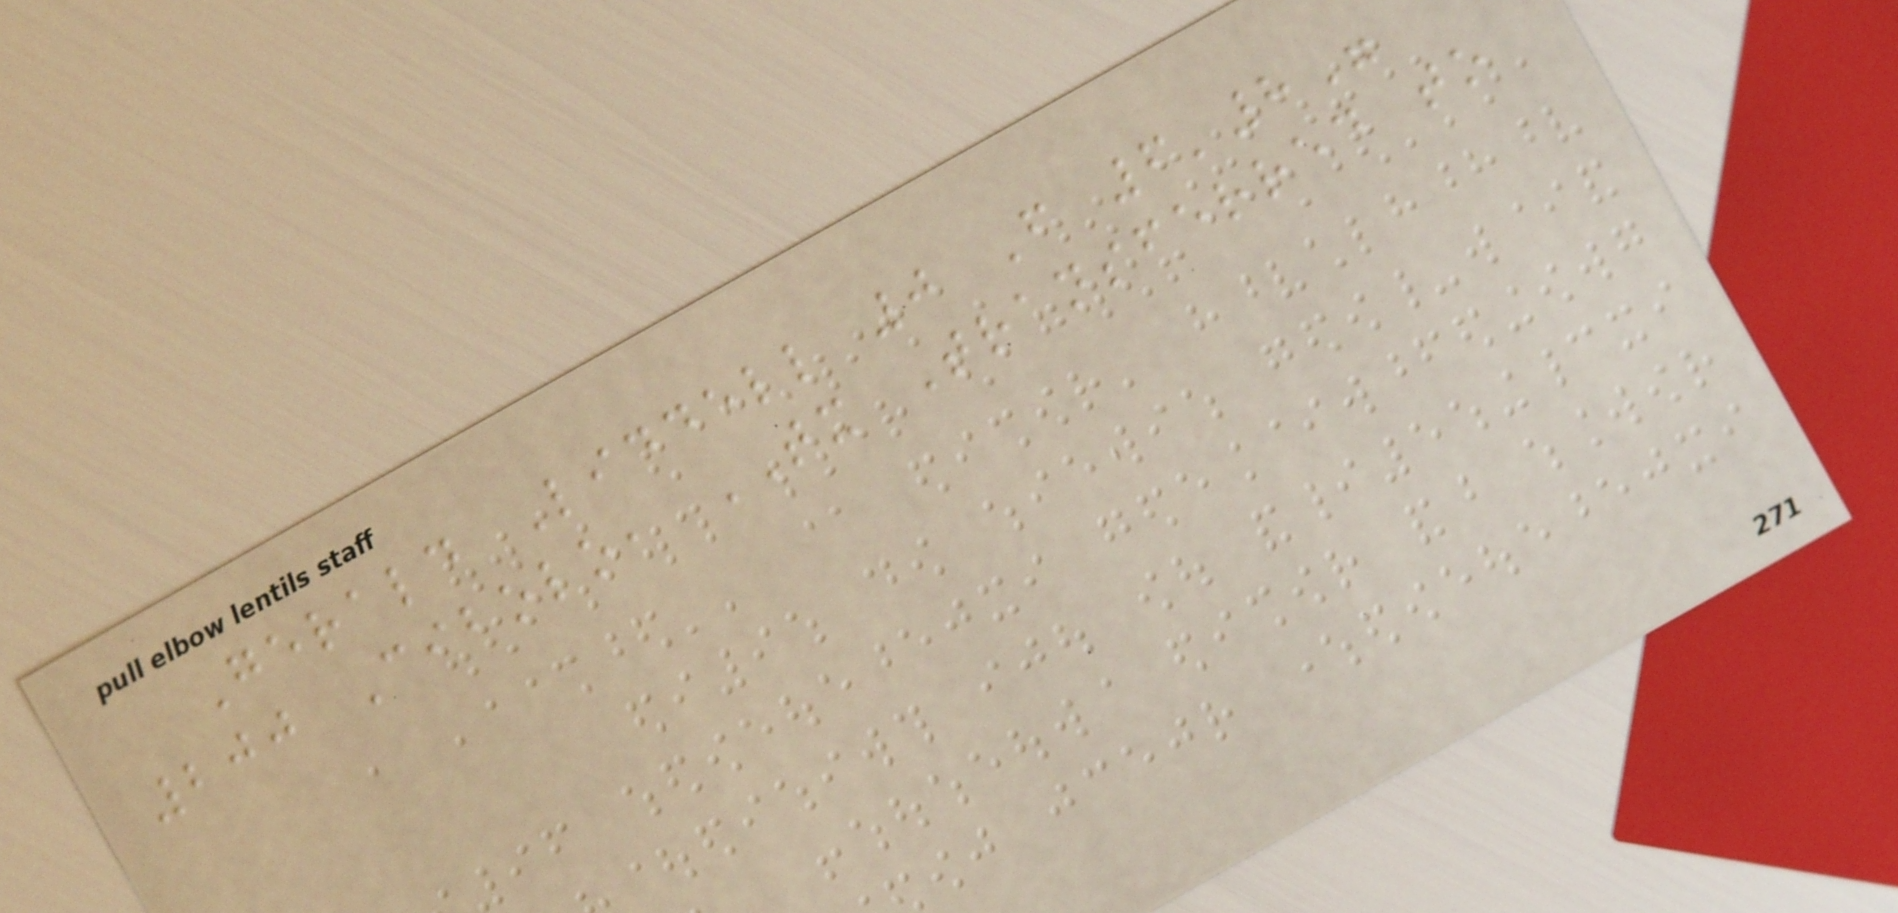Gerald Liddell 0 F 6'8"
200 Cibolo, TX Transferred to
